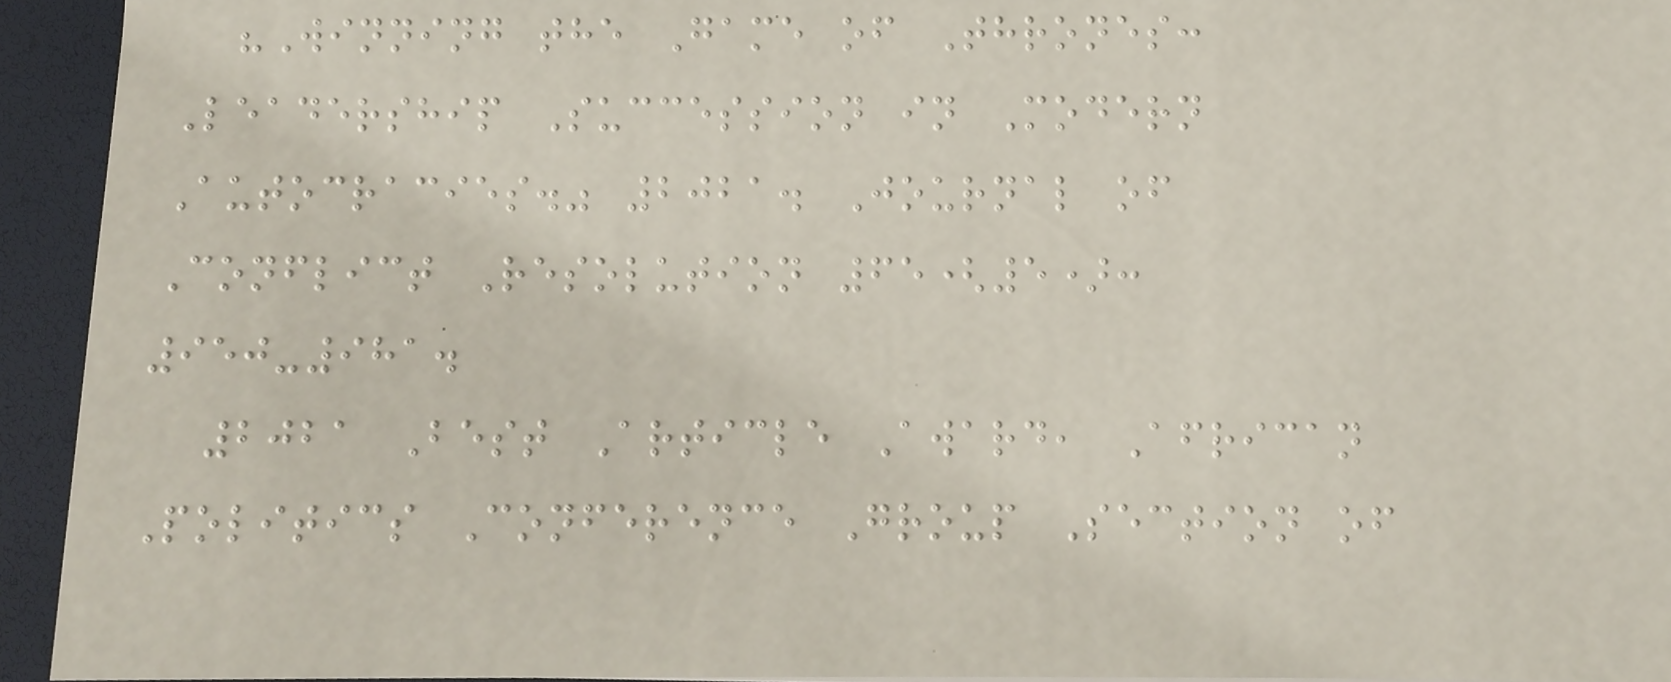"Winning the Game of Thrones:
Leadership Succession in Modern
Autocracies." 2021. Journal of
Conflict Resolution 65(5):
950-981.
2021 Best Article Award, African
Politics Conference Group Section of
